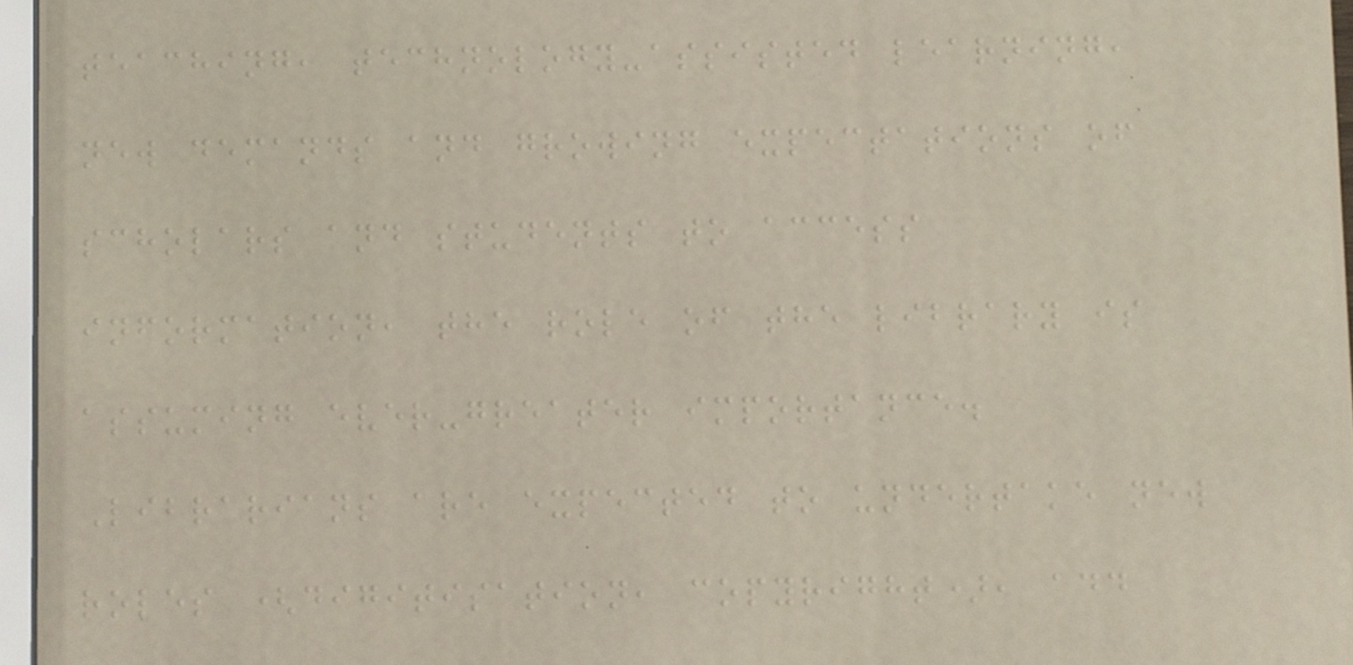teaching, technology-assisted learning,
new demands and growing expectations of
scholars and students to access
information, the role of the library is
assuming ever-greater importance.
Librarians are expected to undertake new
roles (digitisation, copyright), add
